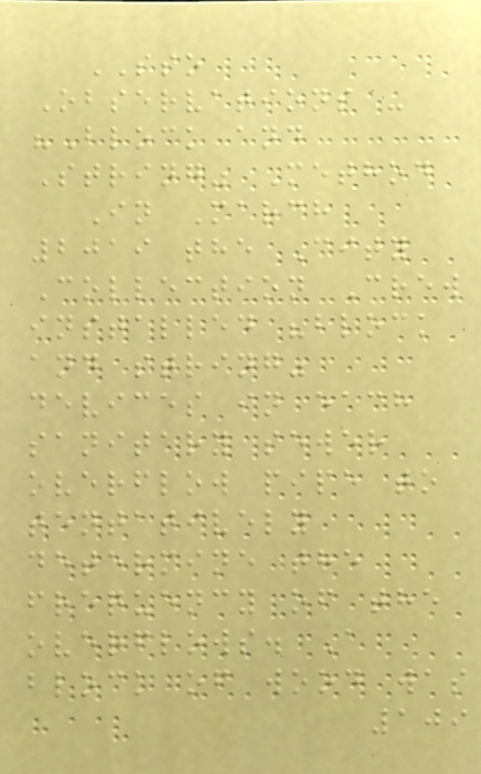SSO
Observations -
"Block and
String" Method
In March
2019 the City
Collection Crew
installed "block
and string"
devices in each
sanitary sewer
overflow pipe to
tentatively
determine the
frequency of the
overflows. A
block of wood was
109
